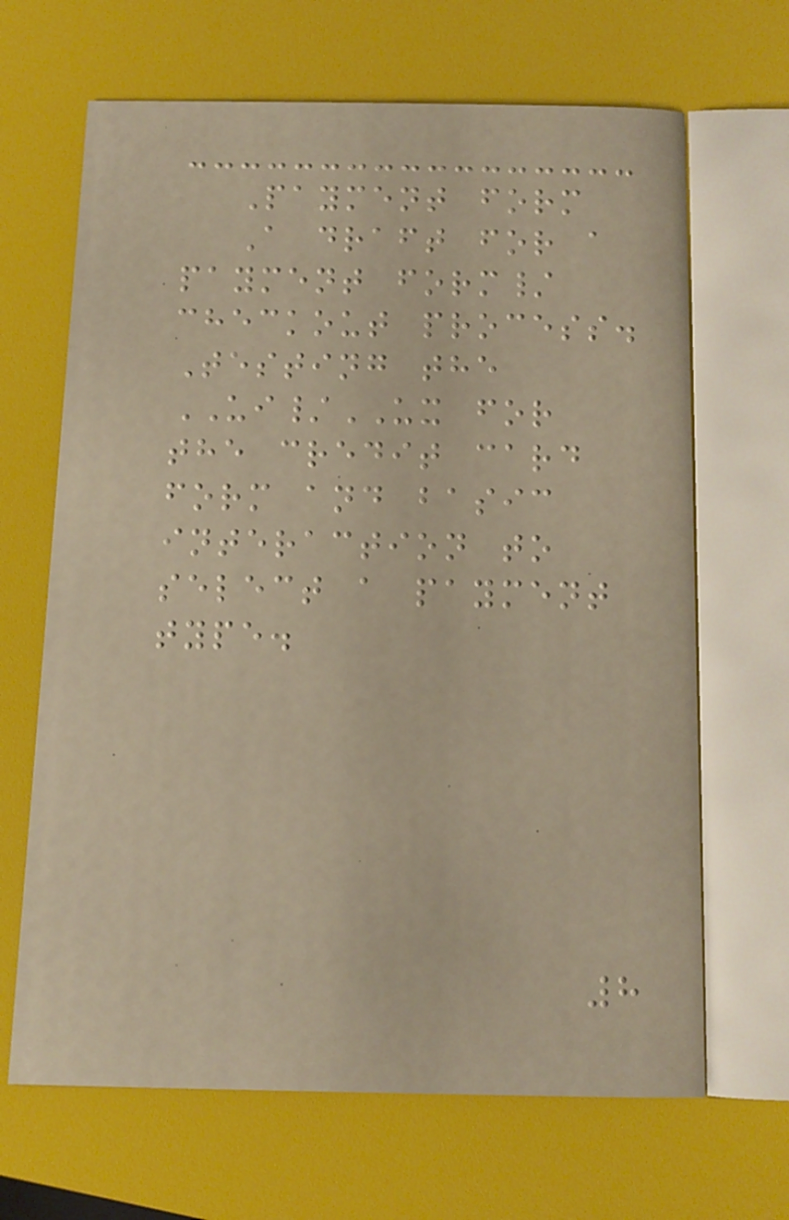Payment form
A draft for a
payment form/
checkout process.
Testing the
UI/UX for
the credit card
form and basic
interaction to
select a payment
type.
8
